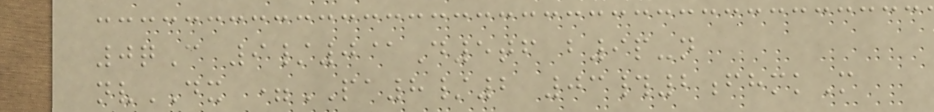0qC 9/0@D5tf b9p-n
nvDX =PA8/2 03#2fhmkM
